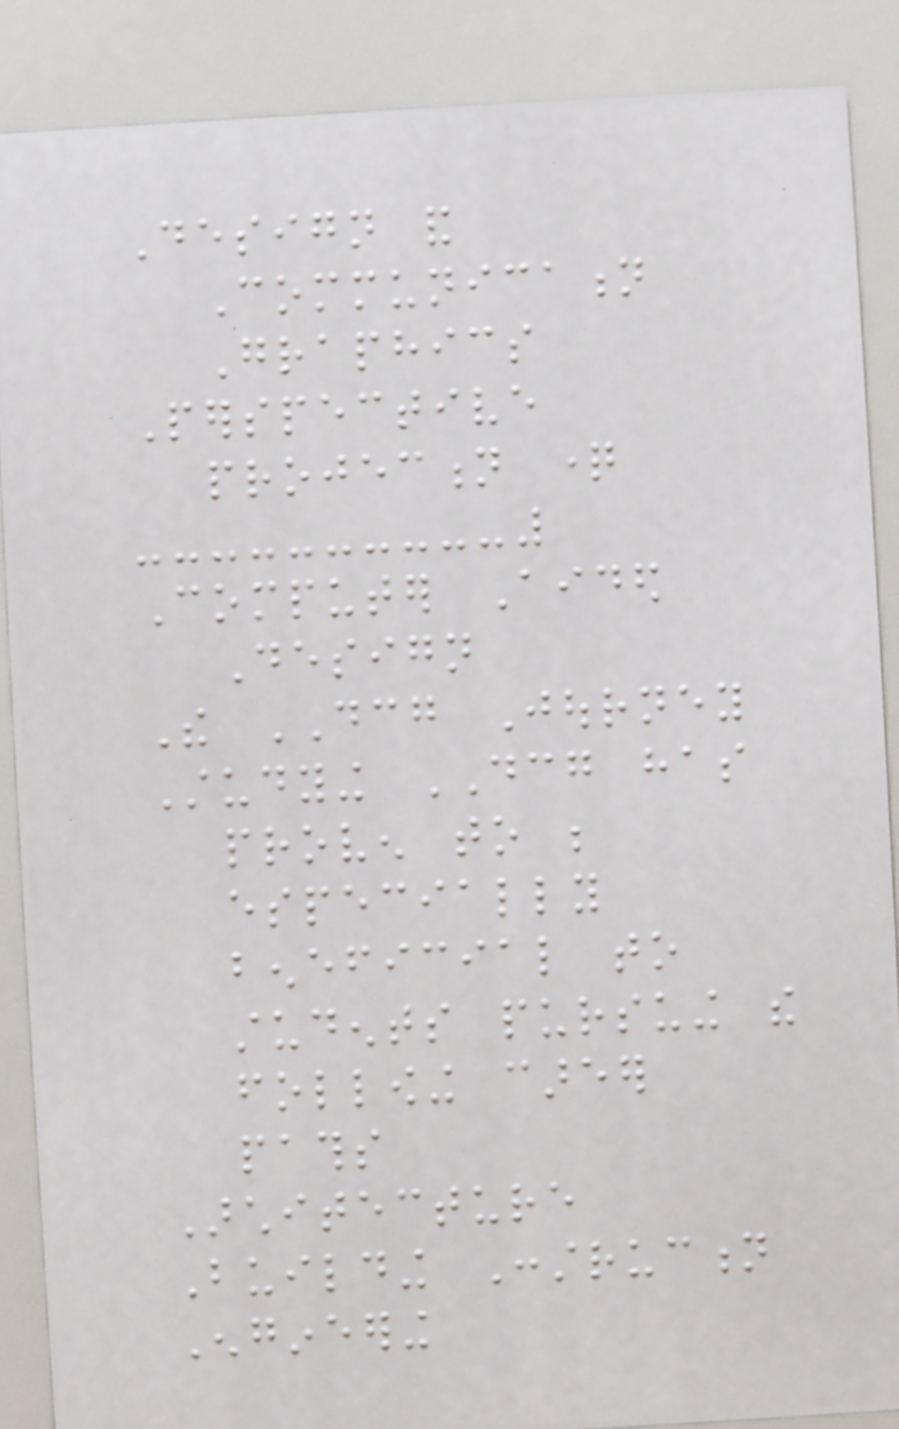Design and
Communication
Graphics
Perspective
projection question
Computer Aided
Design
The DCG Journey
Studying DCG has
proven to be
especially
beneficial to
students pursuing the
following career
paths
Architecture
Building Construction
Engineering
